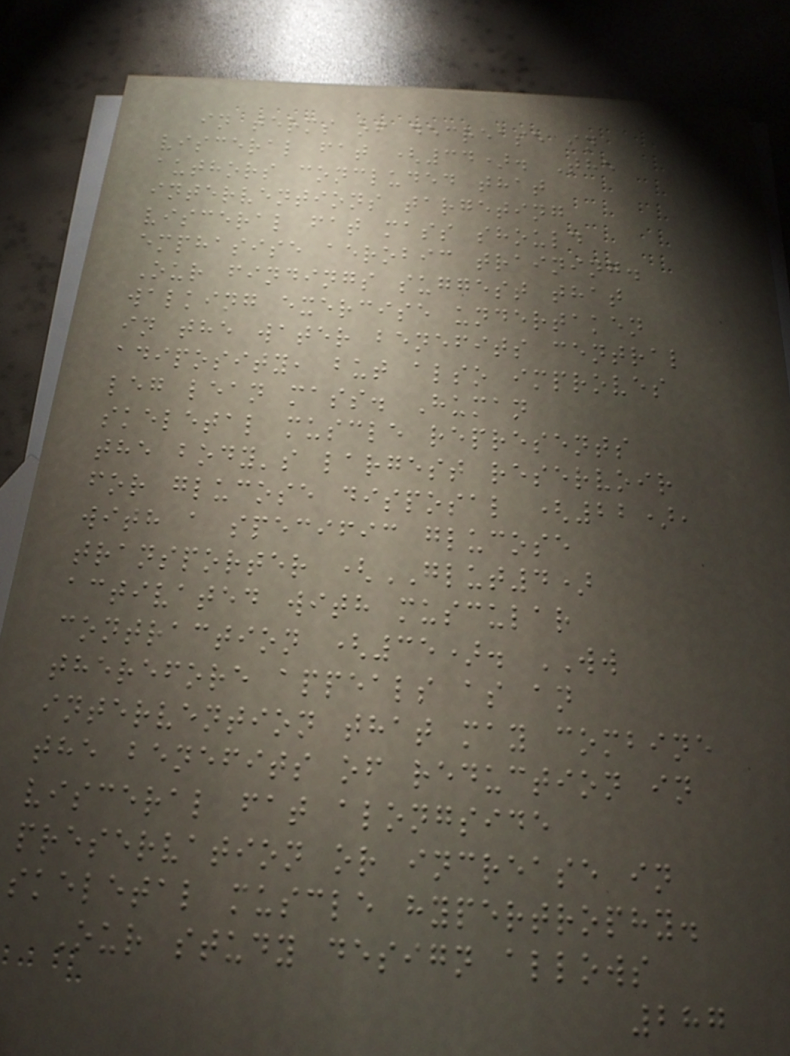in terms of decrease in
visceral fat (34). The
authors concluded that
interventions targeting
visceral fat mass should
emphasise aerobic training.
Our findings suggest that
walking exercise undertaken
in the water benefits central
adiposity, but also improves
leg lean mass. Human
skeletal muscle represents
the body's largest reservoir
for glucose disposal (22),
with a specific glucose
transporter (GLUT4)
activated with muscular
contraction (35). WW
therefore appeals as an
intervention that may combine
the benefits of reduction in
visceral fat alongside
preservation or increase in
skeletal muscle hypertrophy.
Our study design allows
287
